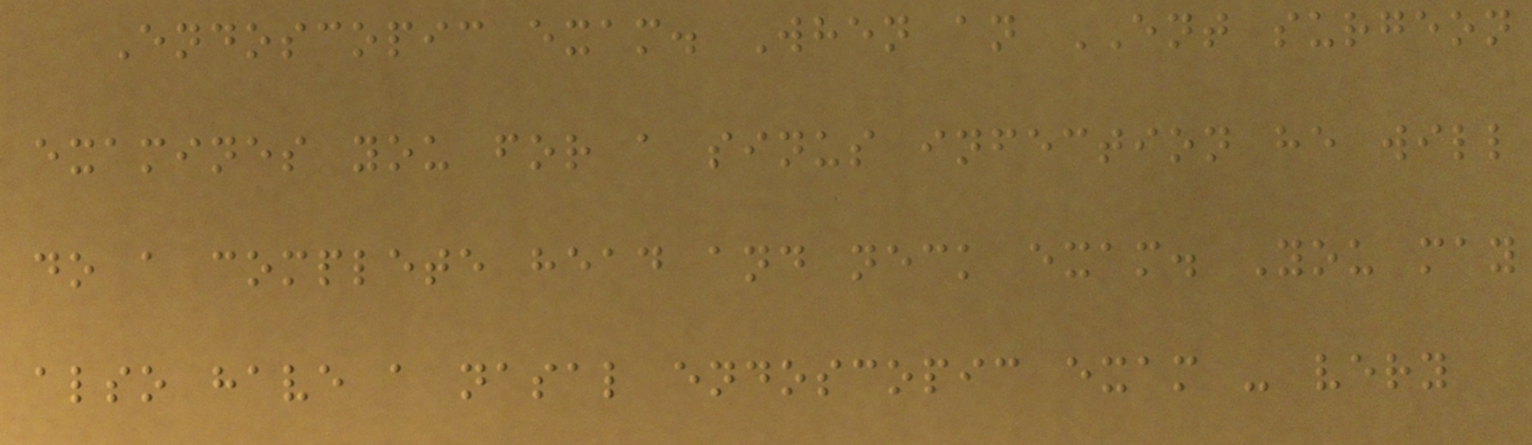Endoscopic exam. When an ENT surgeon
examines you for a sinus infection he will
do a complete head and neck exam. You may
also have a nasal endoscopic exam - very
